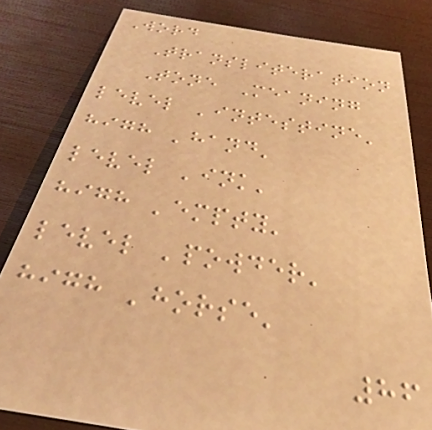Word
Transliteration
Tone Meaning
level 'intestine'
high 'hand'
level 'ink'
high 'empty'
level 'powder'
high 'horse'
86
